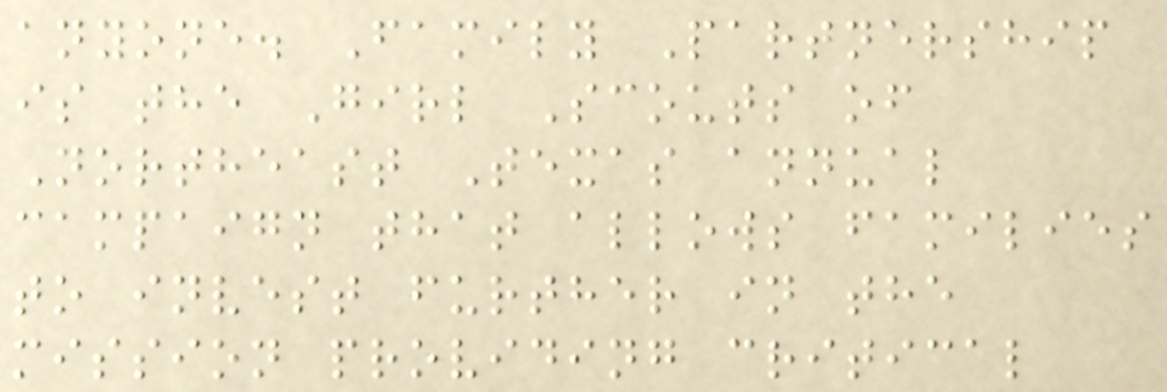anyone. Family Partnership
is the Girl Scouts of
Northeast Texas annual
campaign that allows families
to invest further in the
mission providing critical
